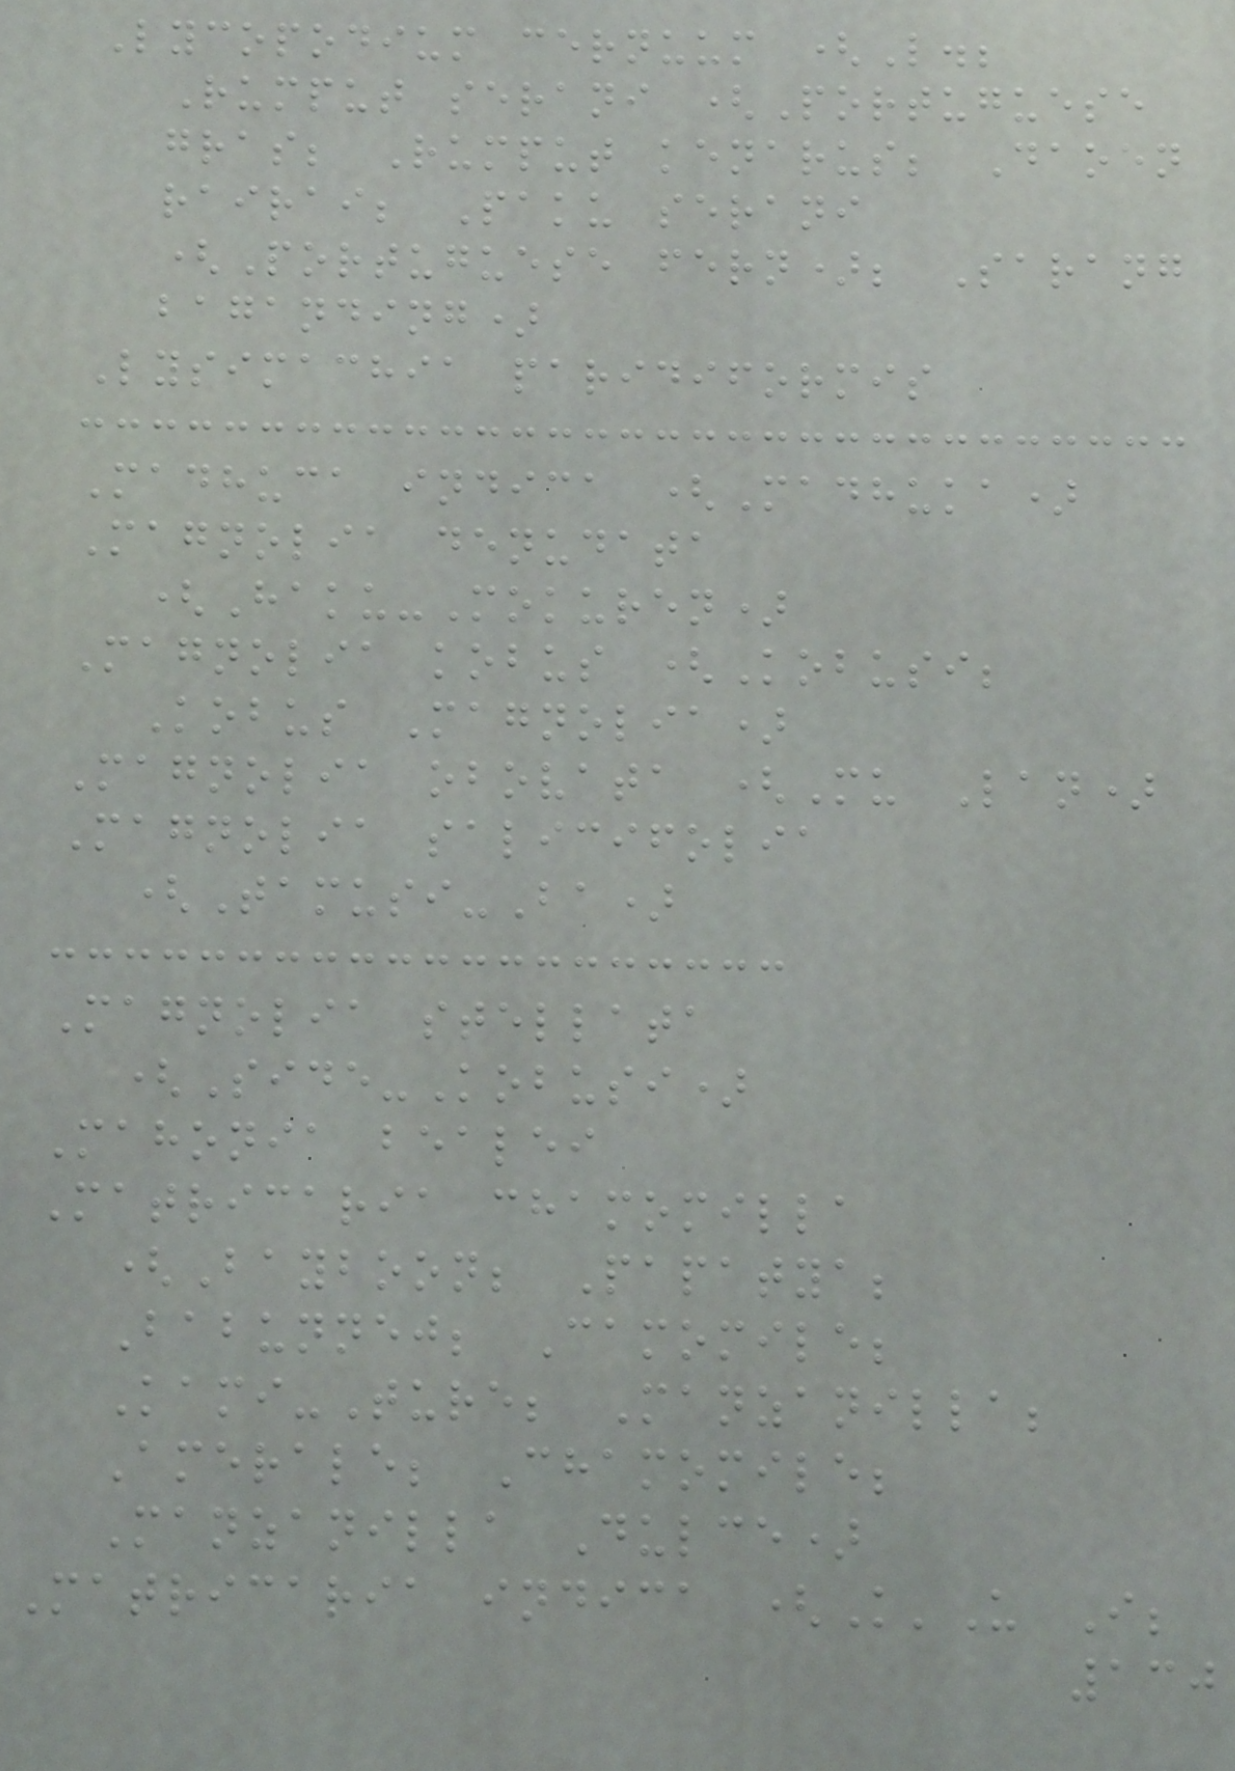Lycopodium cernuum (L.;
Rumput serani (Portuguese
gras; Rumput kenarus; Daoen
rairai; Paku serani
(Portuguese fern); Sarang
baganding)
Lysimachia paridiformis
Madhuca indica (Madhuka)
Magnolia denudata
(Haku-Mokuren)
Magnolia kobus (Kobusi;
Kobus Magnolia)
Magnolia obovata (Mu Lan)
Magnolia salicifolia
(Tamusi-Ba)
Magnolia stellata
(Side-Kobusi)
Mahonia bealei
Matricaria chamomilla
(Bayboon; Papatya;
Babunnej; Camomile;
Kami-Ture; Manzanilla;
Amerale; Chamomile;
Manzanilla Dulce)
Matricaria indica (K'U I;
130
